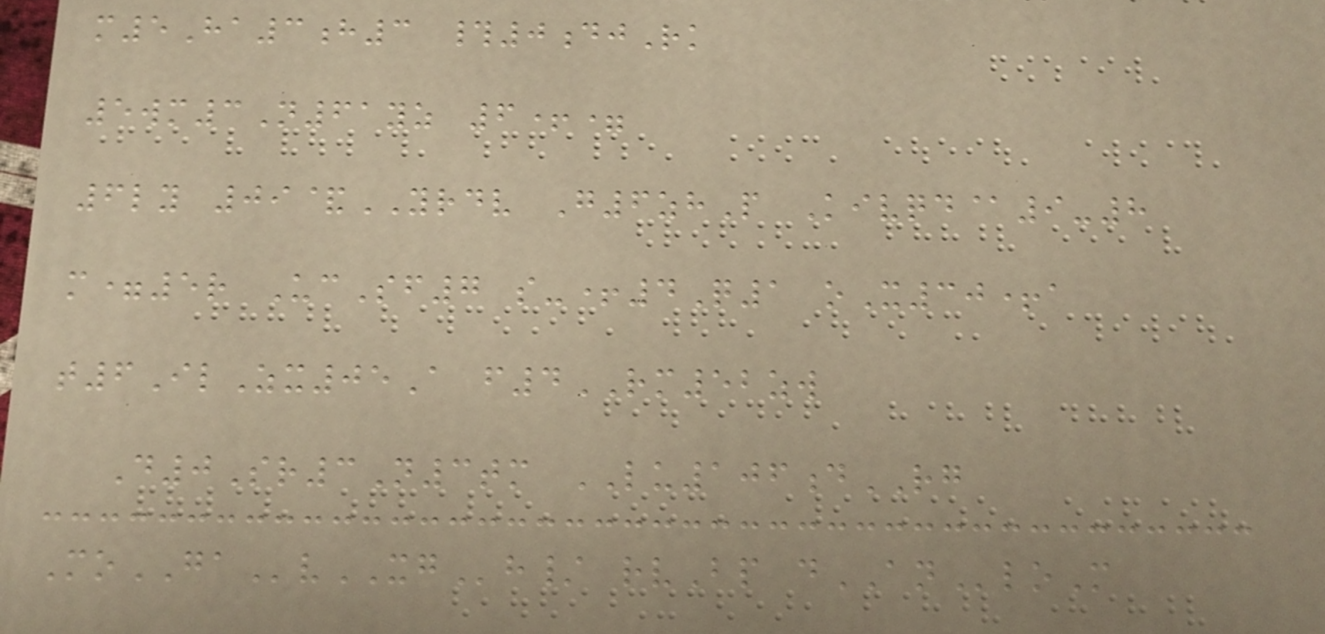m5Ha3h3 #0djRk
5wm3N61yz 6+=
6ly 09&YRDV G6zhP Kivqd@9-8
m=5r UcSf7 s-+4Q1 oX30+a
t6IlZx05A f4RM52zw
D0Sr3N3tm LU106dRG
MoGAvXGh/ rvBp dANloM
